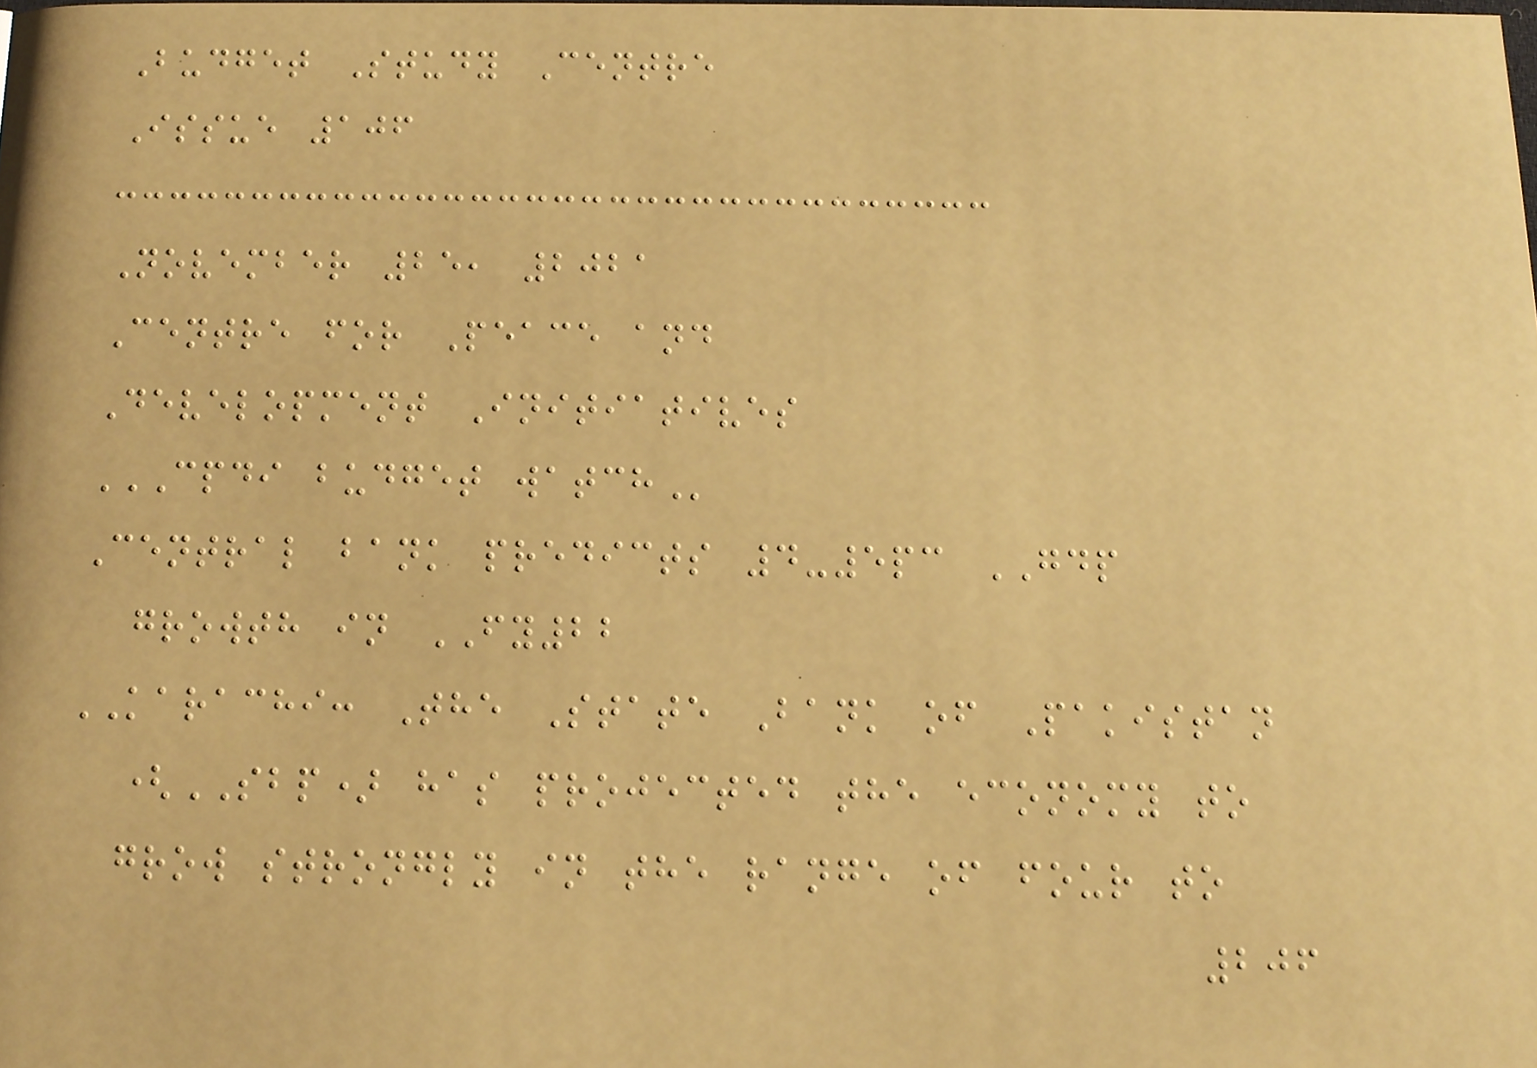Budget Study Centre
Issue 106
November 25, 2021
Centre for Peace and
Development Initiatives
CPDI BUDGET WATCH
Central bank predicts 4-5pc GDP
growth in FY22
KARACHI: The State Bank of Pakistan
(SBP) has projected the economy to
grow strongly in the range of four to
206
